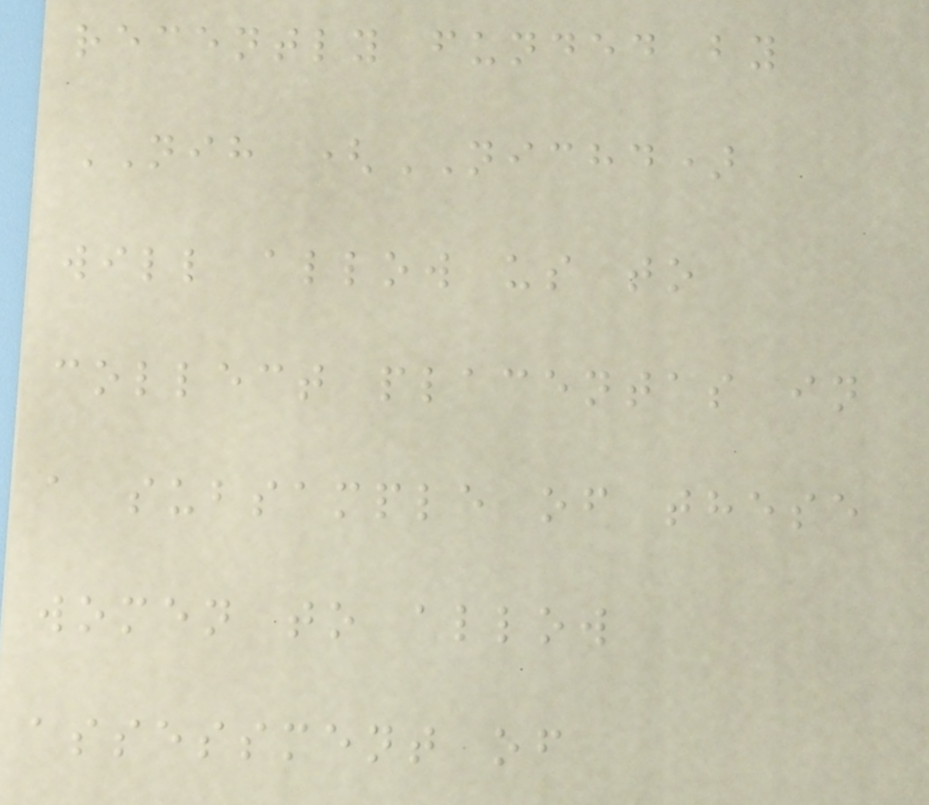recently funded by
NIH (NICHD)
will allow us to
collect placentas in
a subsample of these
women to allow
assessment of
